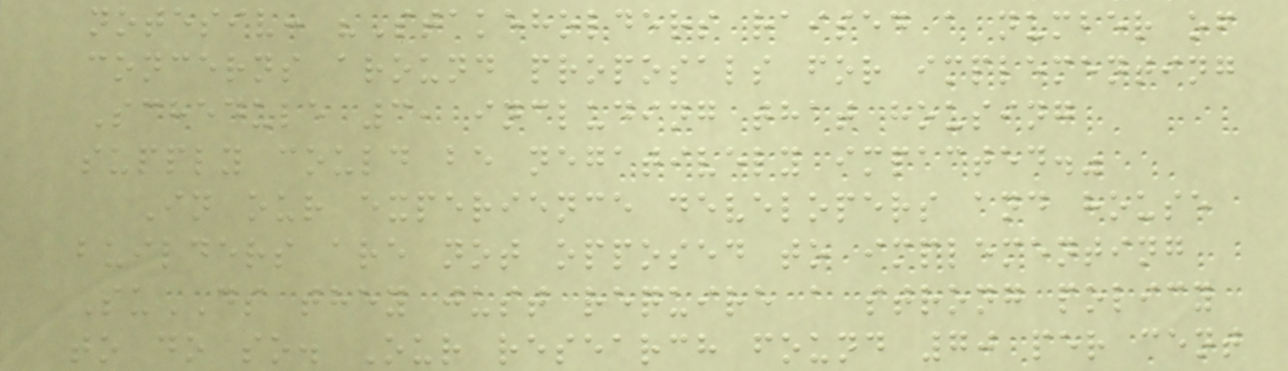notesiv: "Stakeholders raised a number of
concerns around proposals for implementing
Schedule 3, including that housing
supply could be negatively impacted."
In our experience developers and house
builders are not opposed to implementing
SuDS they just require a strong policy
to do so. Our research found 70 per cent
